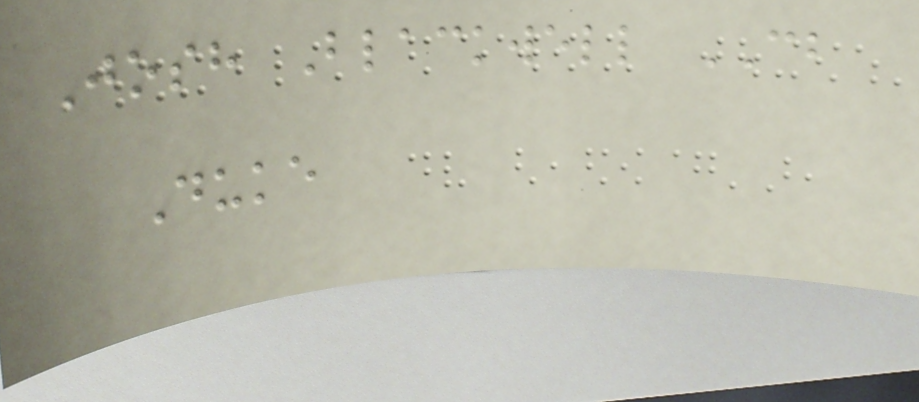Josh Blackwell CB
Duke
